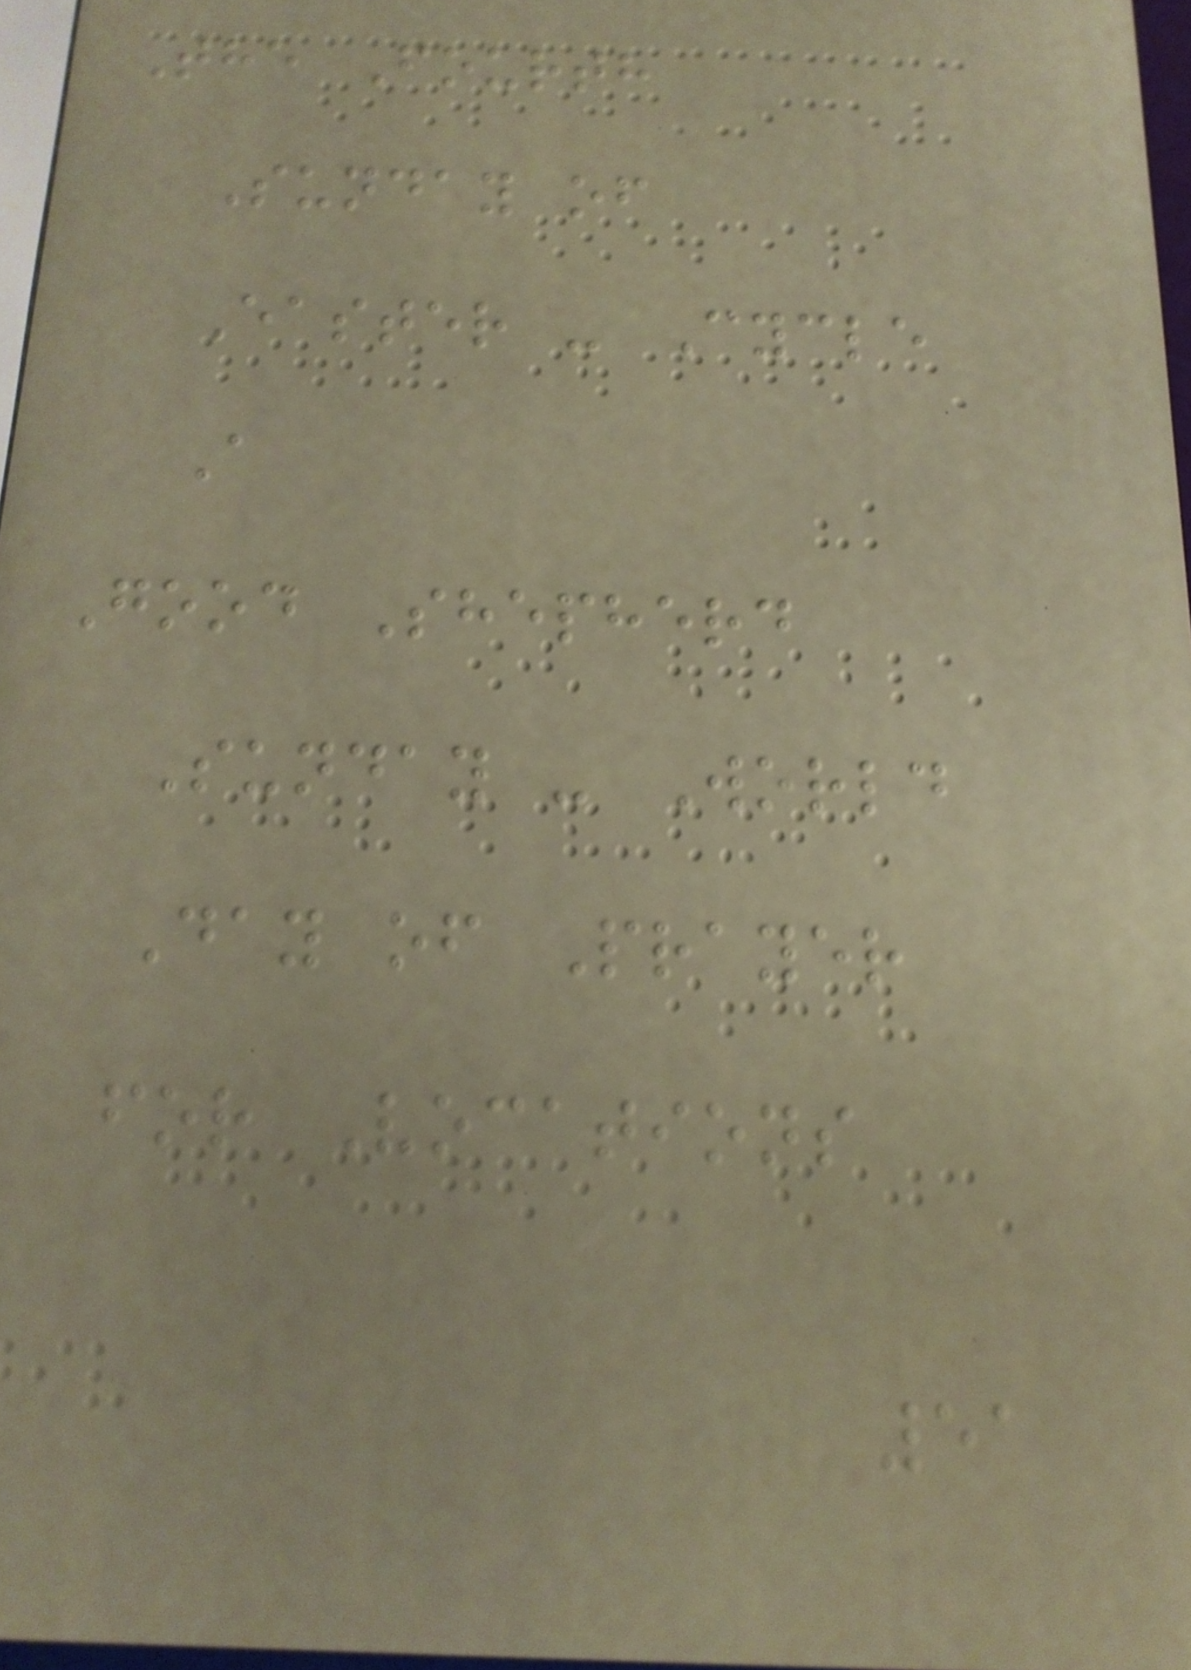The Fourth
Sunday of
Easter - Cycle
A
Good Shepherd
Sunday - World
Day of Prayer
for Vocations
51
